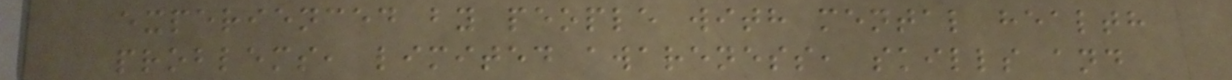experienced by people with mental health
problems, limited awareness, skills and
